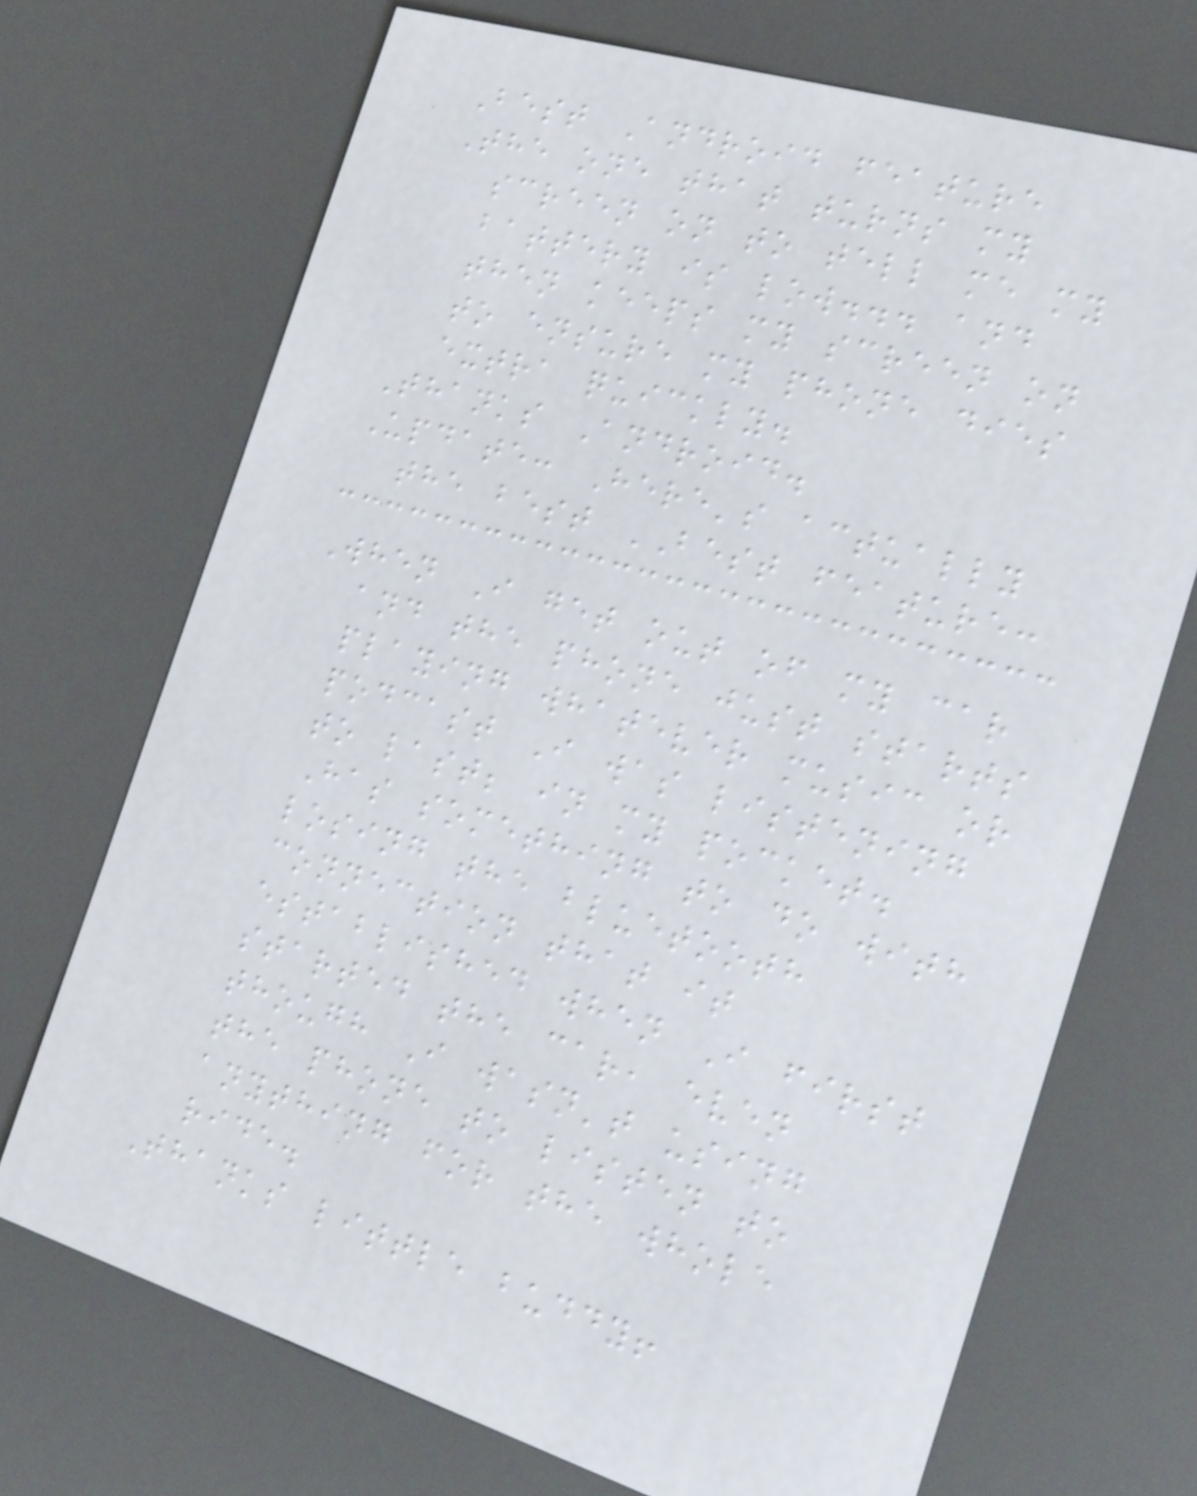Best Android feature
The one that turns my
screen on to tell me my
battery is low... and
then keeps my screen on
to ensure my phone dies
extra quickly.
Thanks Android.
Update: Here's actually
the best BEST feature:
When I get out of my car
and the phone just starts
playing whatever music or
podcast I was listening
to last; in my pocket.
Has something to do with
losing the bluetooth
connection that it
established when I first
started the car, even
though I wasn't using
the phone to listen to
anything for the whole
ride.
Thanks little buddy!
